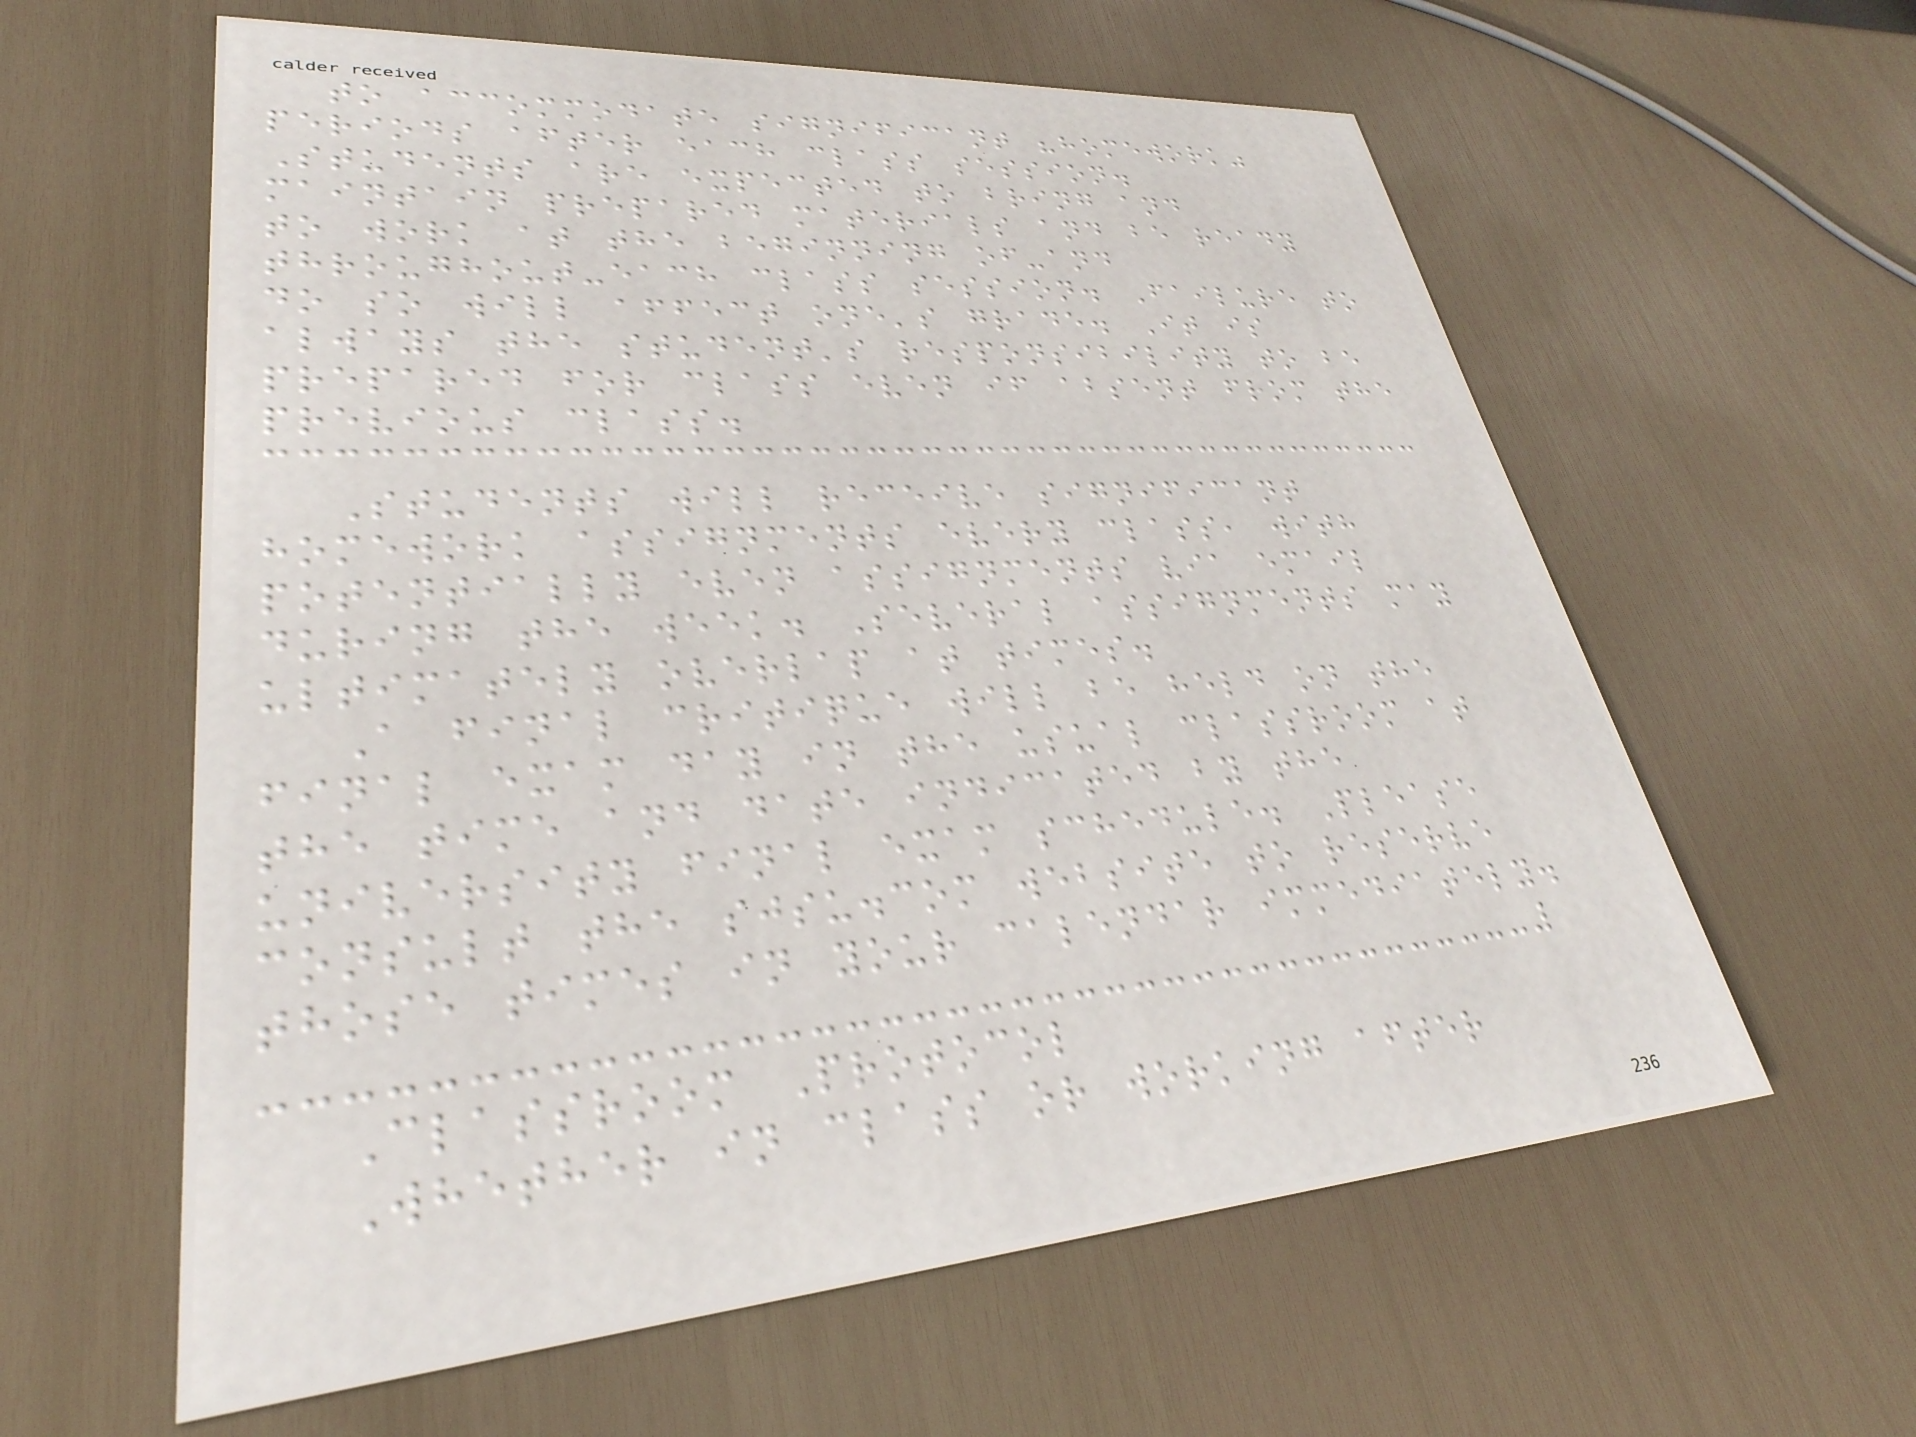to accommodate significant "homework"
periods after each class session.
Students are expected to bring and
maintain prepared materials and be ready
to work at the beginning of-and
throughout-each class session. Failure to
do so will affect one's grade. It is
always the student's responsibility to be
prepared for class even if absent from the
previous class.
Students will receive significant
homework assignments every class, with
potentially even assignments via email
during the week. Several assignments may
ultimately overlap at times.
A final critique will be held on the
final exam day in the usual classroom at
the time and date indicated by the
university final exam schedule. Please
consult the sjsu.com website to reserve
those times in your calendar immediately.
Classroom Protocol
Whether in class or working after
